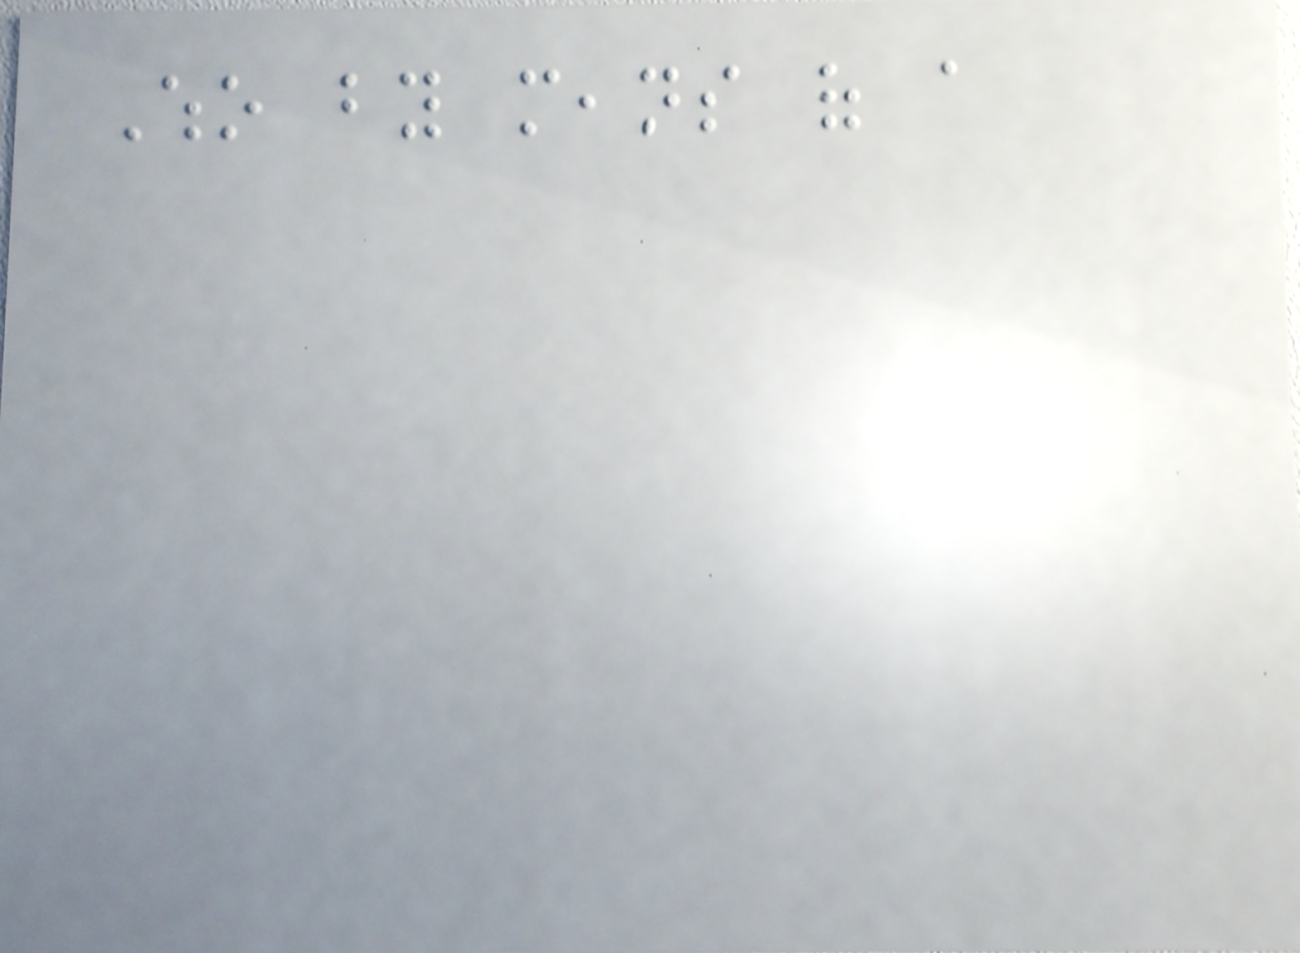Who by means of a
